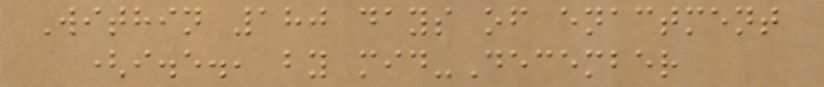Within 180 days of enactment
(i.e., by mid-December
